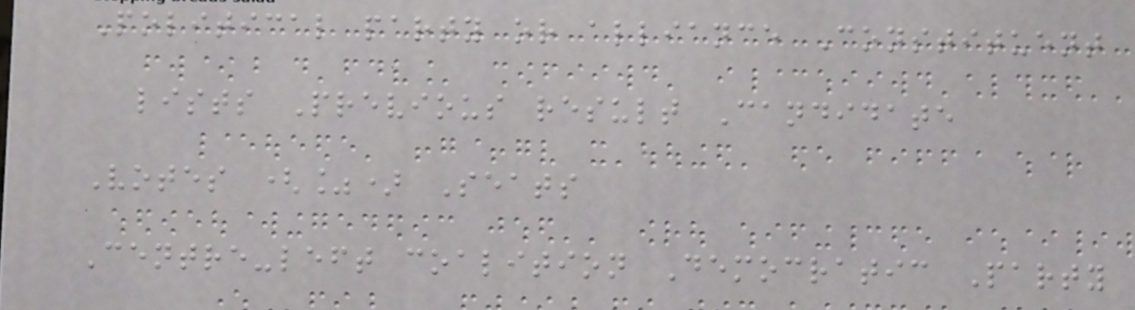Political party or alliance Constituent
lists Previous result Candidate
Votes (%) Seats
Centre-left coalition Democratic Party
